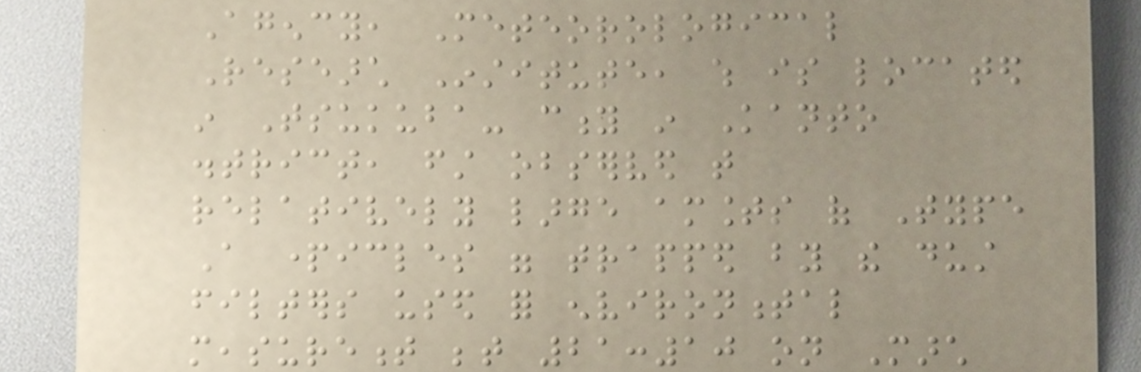Agency, Meteorological
Research Institute, which is located
in Tsukuba- city in Kanto
district, first observed that
relatively large amounts of Type
A particles were trapped by the dust
filters used for environmental
measurement between 21:10 on March
